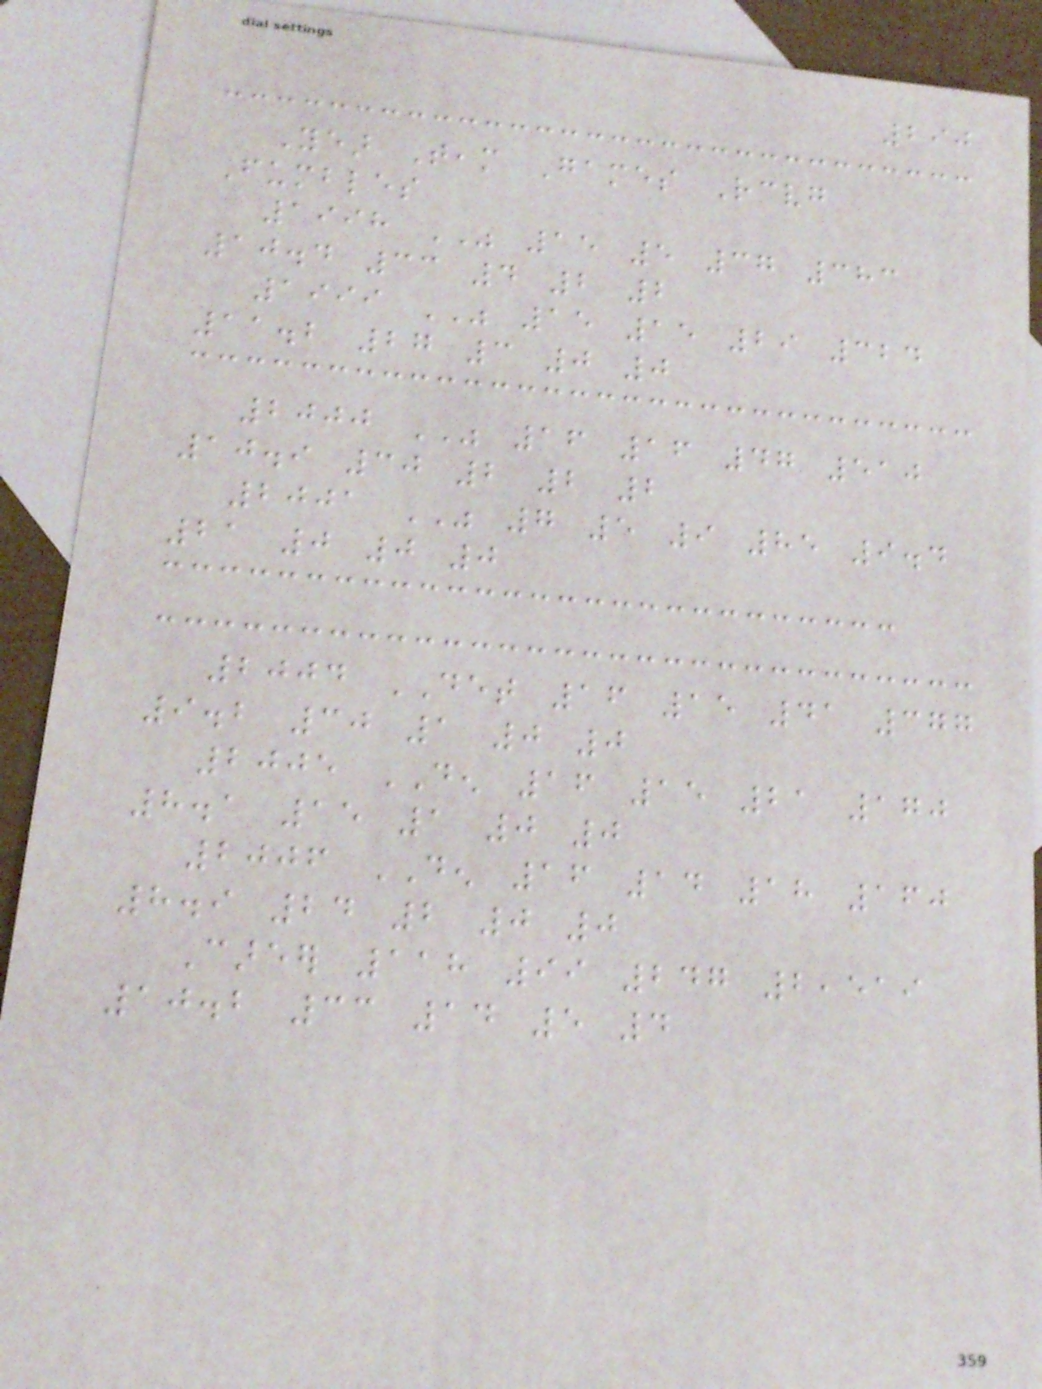290
Year Team Games Receiving
Fumbles
1998 WAS 15 5 37 383
10.4 33 4 2 2
1999 WAS 15 15 29 324
11.2 27 3 0 0
2000 WAS 16 16 47 510
10.9 30 2 2 2
2001 WAS 7 5 9 85 9.4
21 0 0 0
2004 DET 16 15 41 377
9.2 30 1 0 0
2005 DEN 16 15 21 170
8.1 15 1 0 0
2006 DEN 16 14 18 160
8.9 24 2 0 0
Career 118 99 247 2,519
10.2 33 14 5 4
